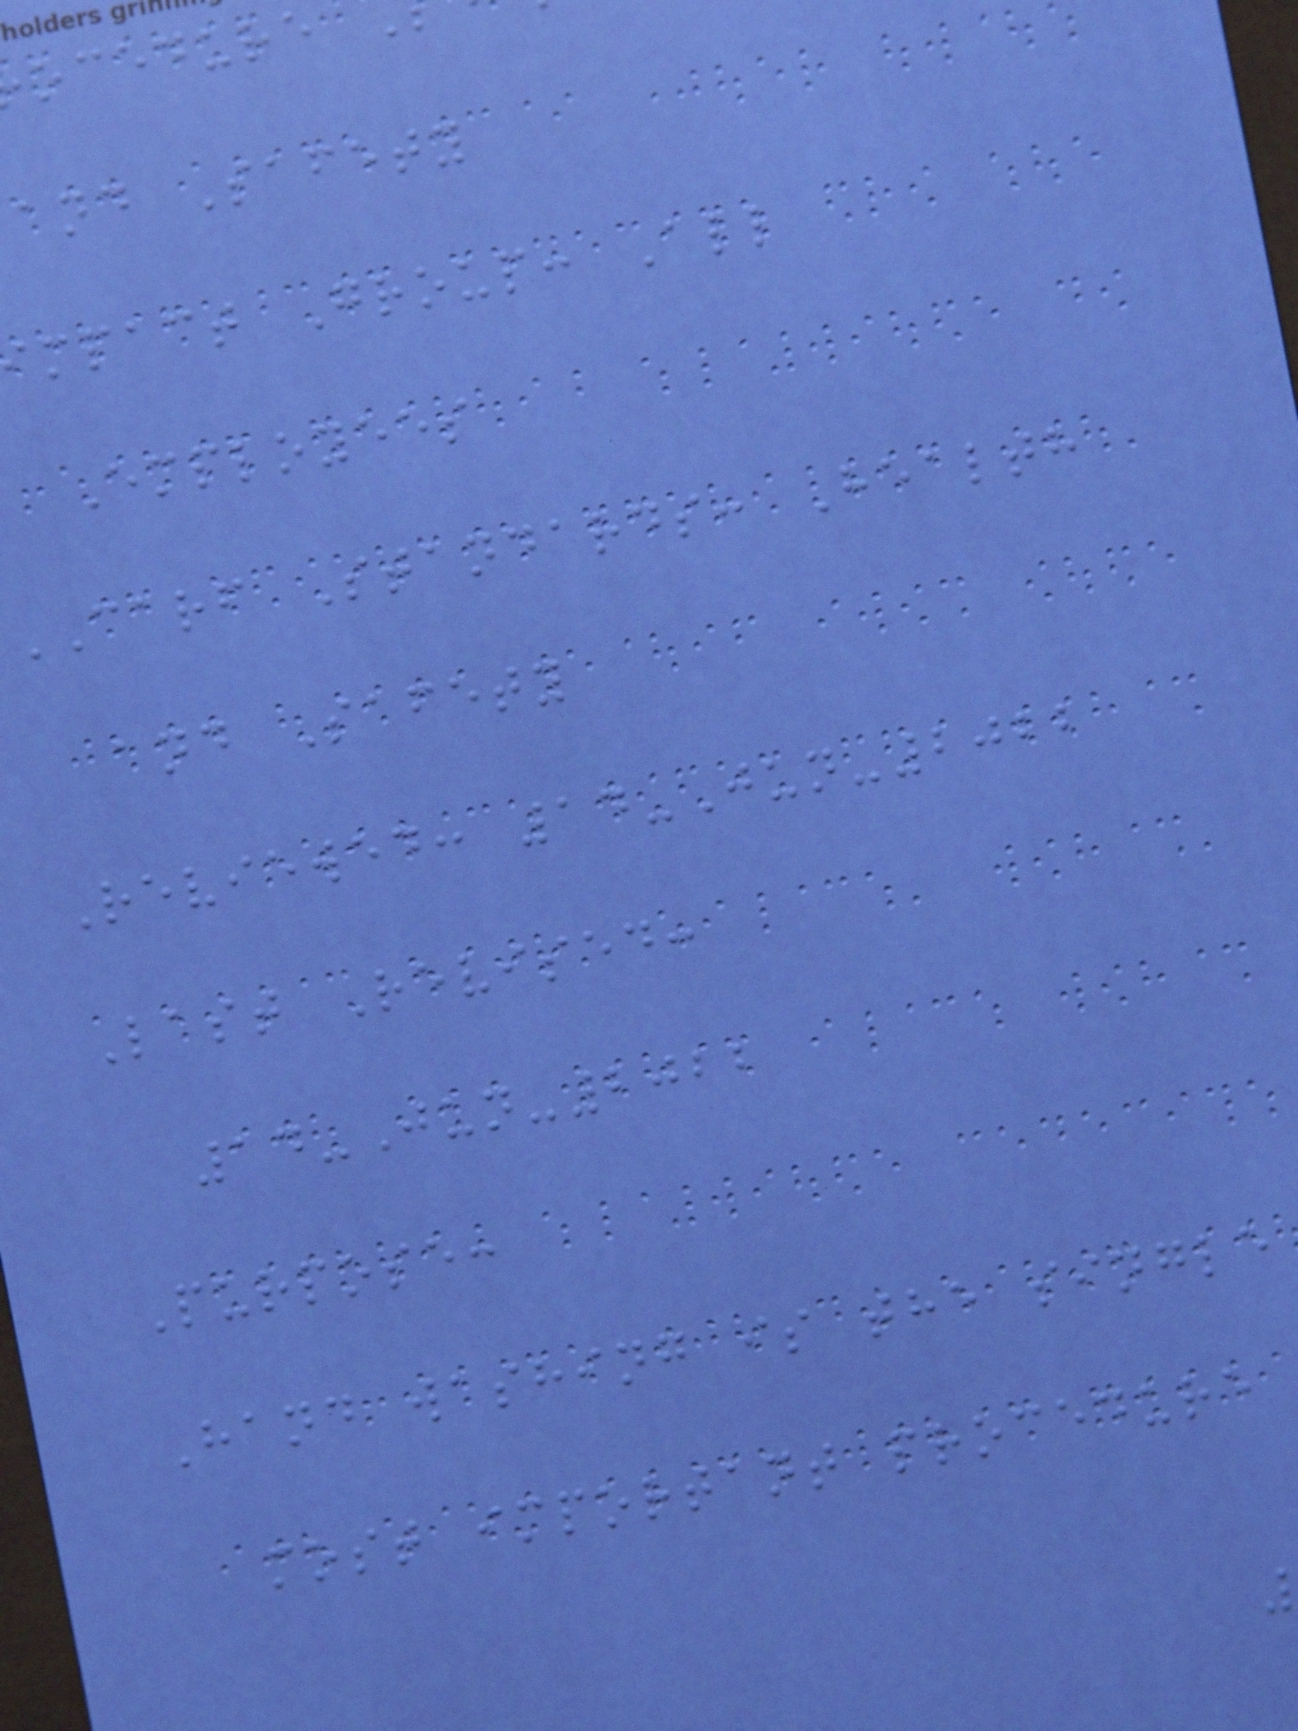ocedure
and Safety
mpact Group: All
Employees
CARF Standards: Health
and Safety
Reviewed: 14-Jun-2022
Last Revised:
14-Jun-2022
Purpose:
Hand washing is the single
most important procedure
